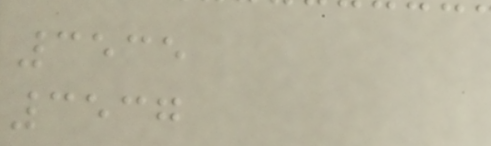3535
3537
